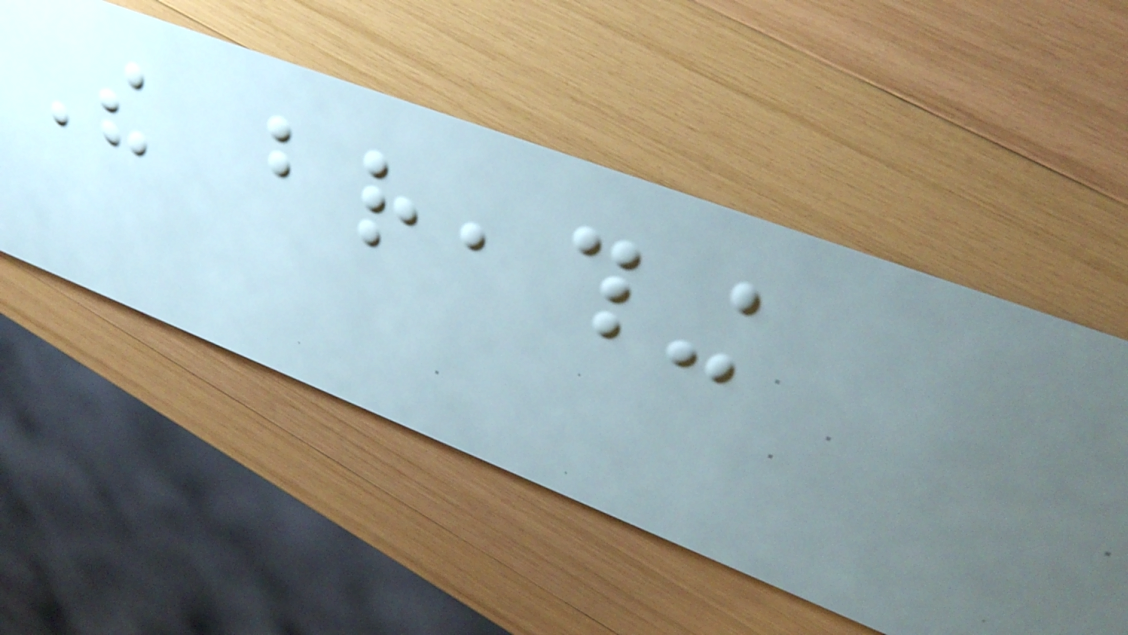The breathing
